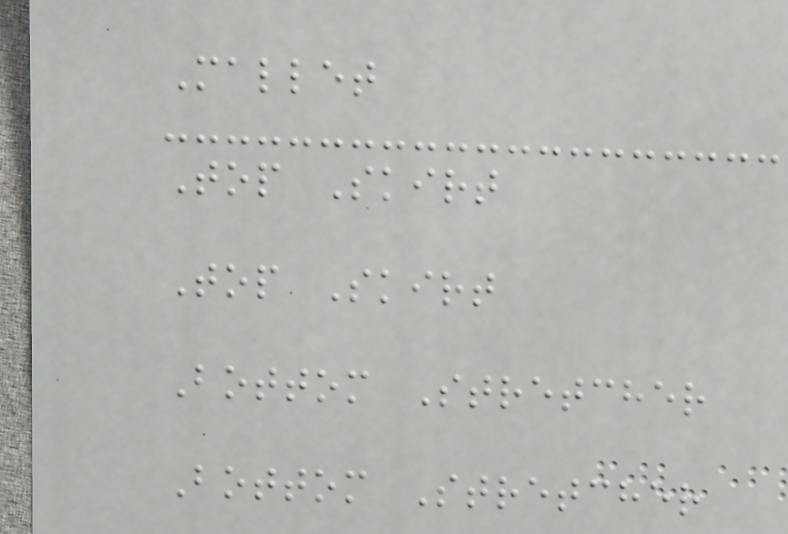Mallet
Top Skirt
Top Skirt
Bottom Stretcher
Bottom Stretcher
